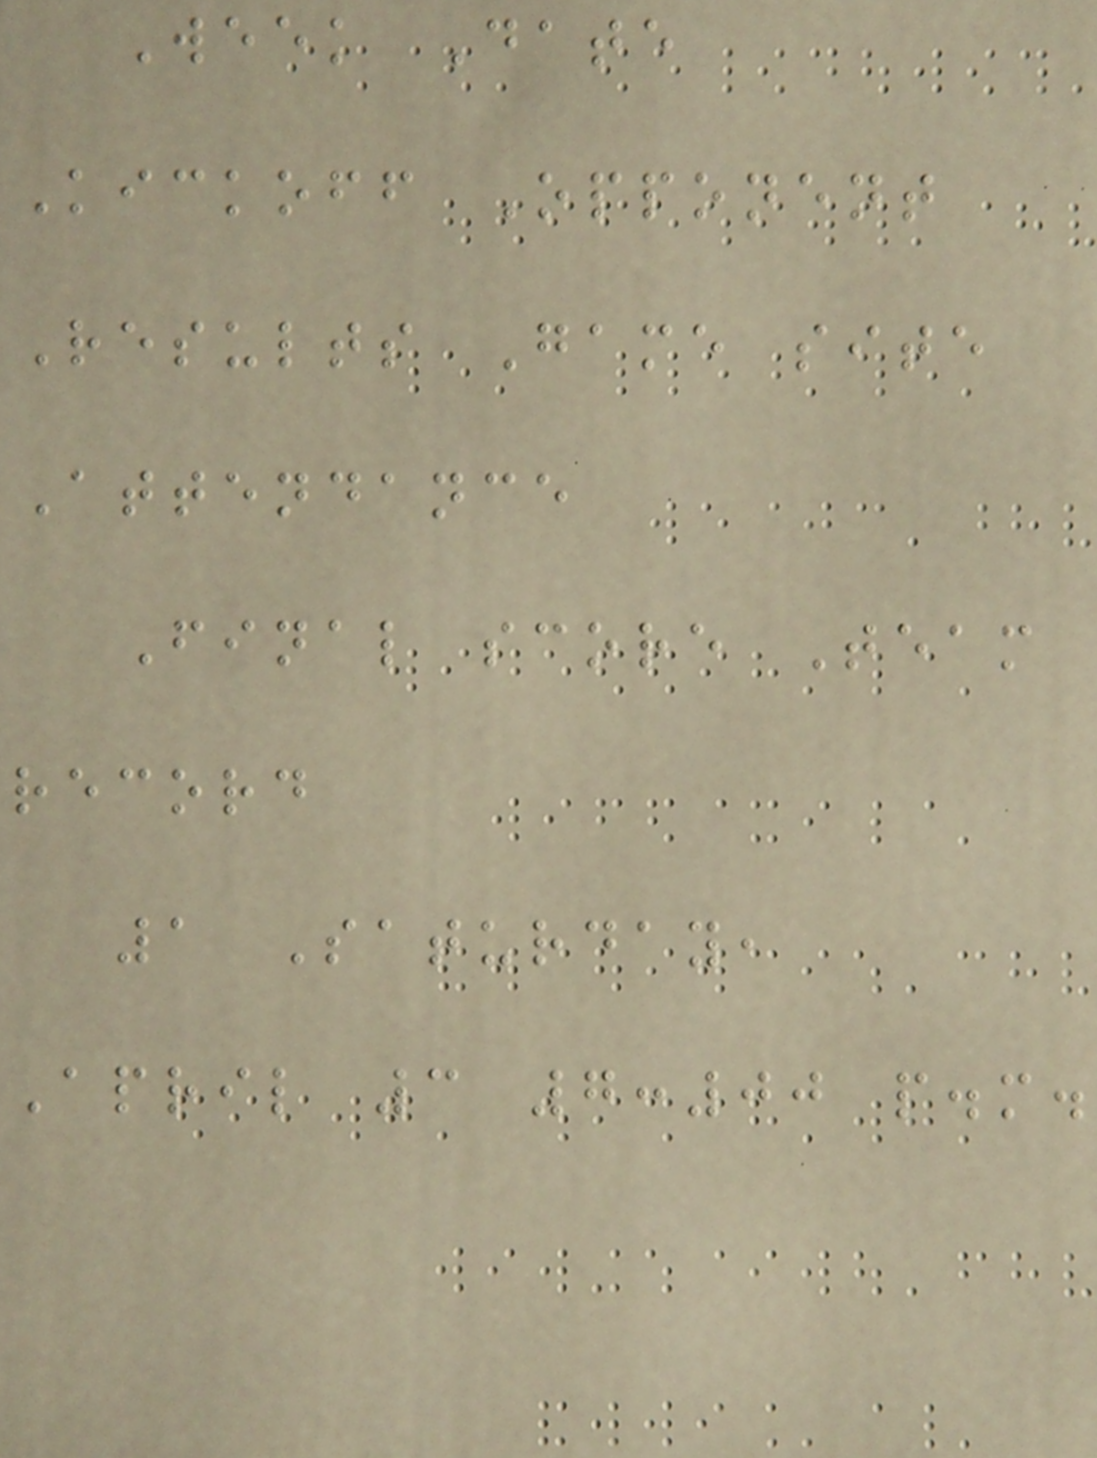Week Date
Kickoff Opponent
Results Game site
Attendance
Final score Team
record
1 Saturday,
April 3 7:00 p.m.
